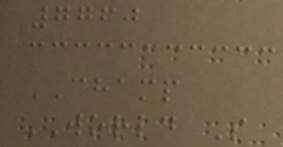7760
CHAMP
WORLD S
